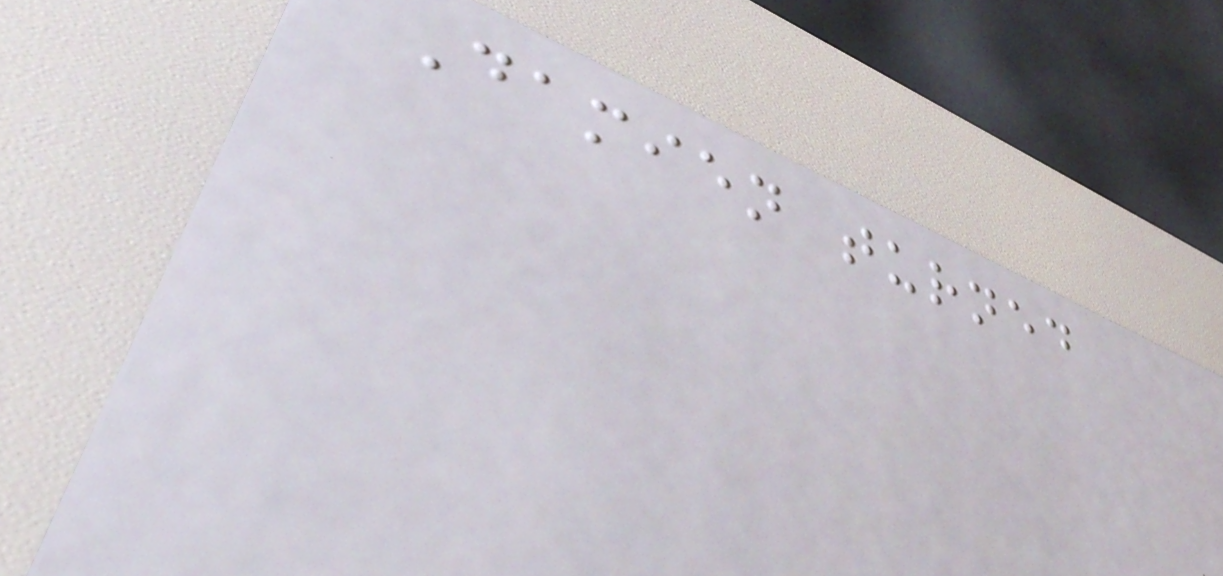Damien turned
